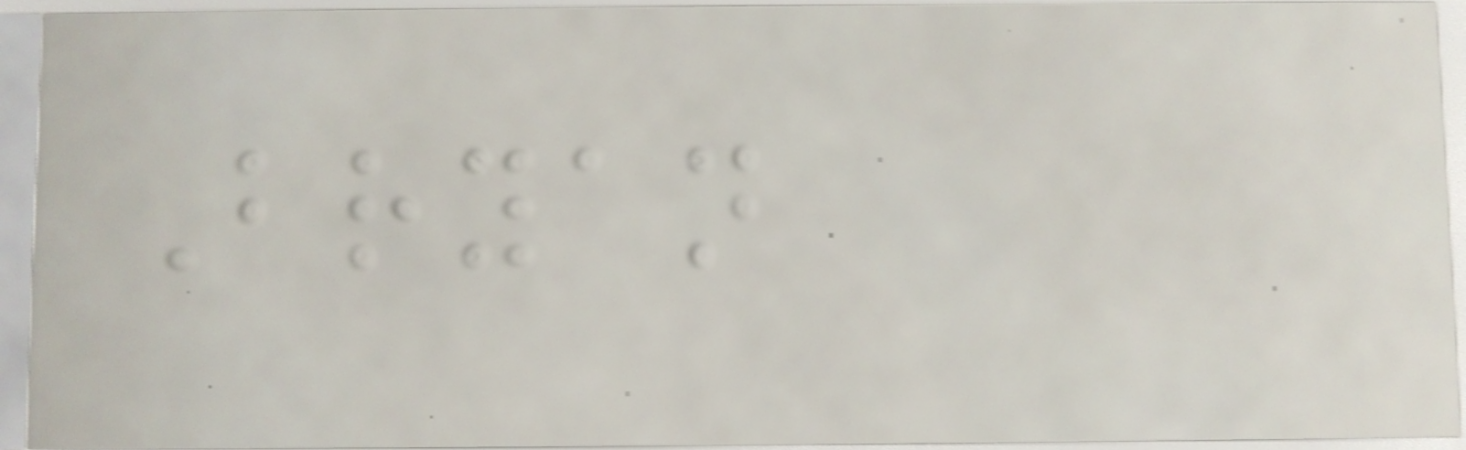Bryan
